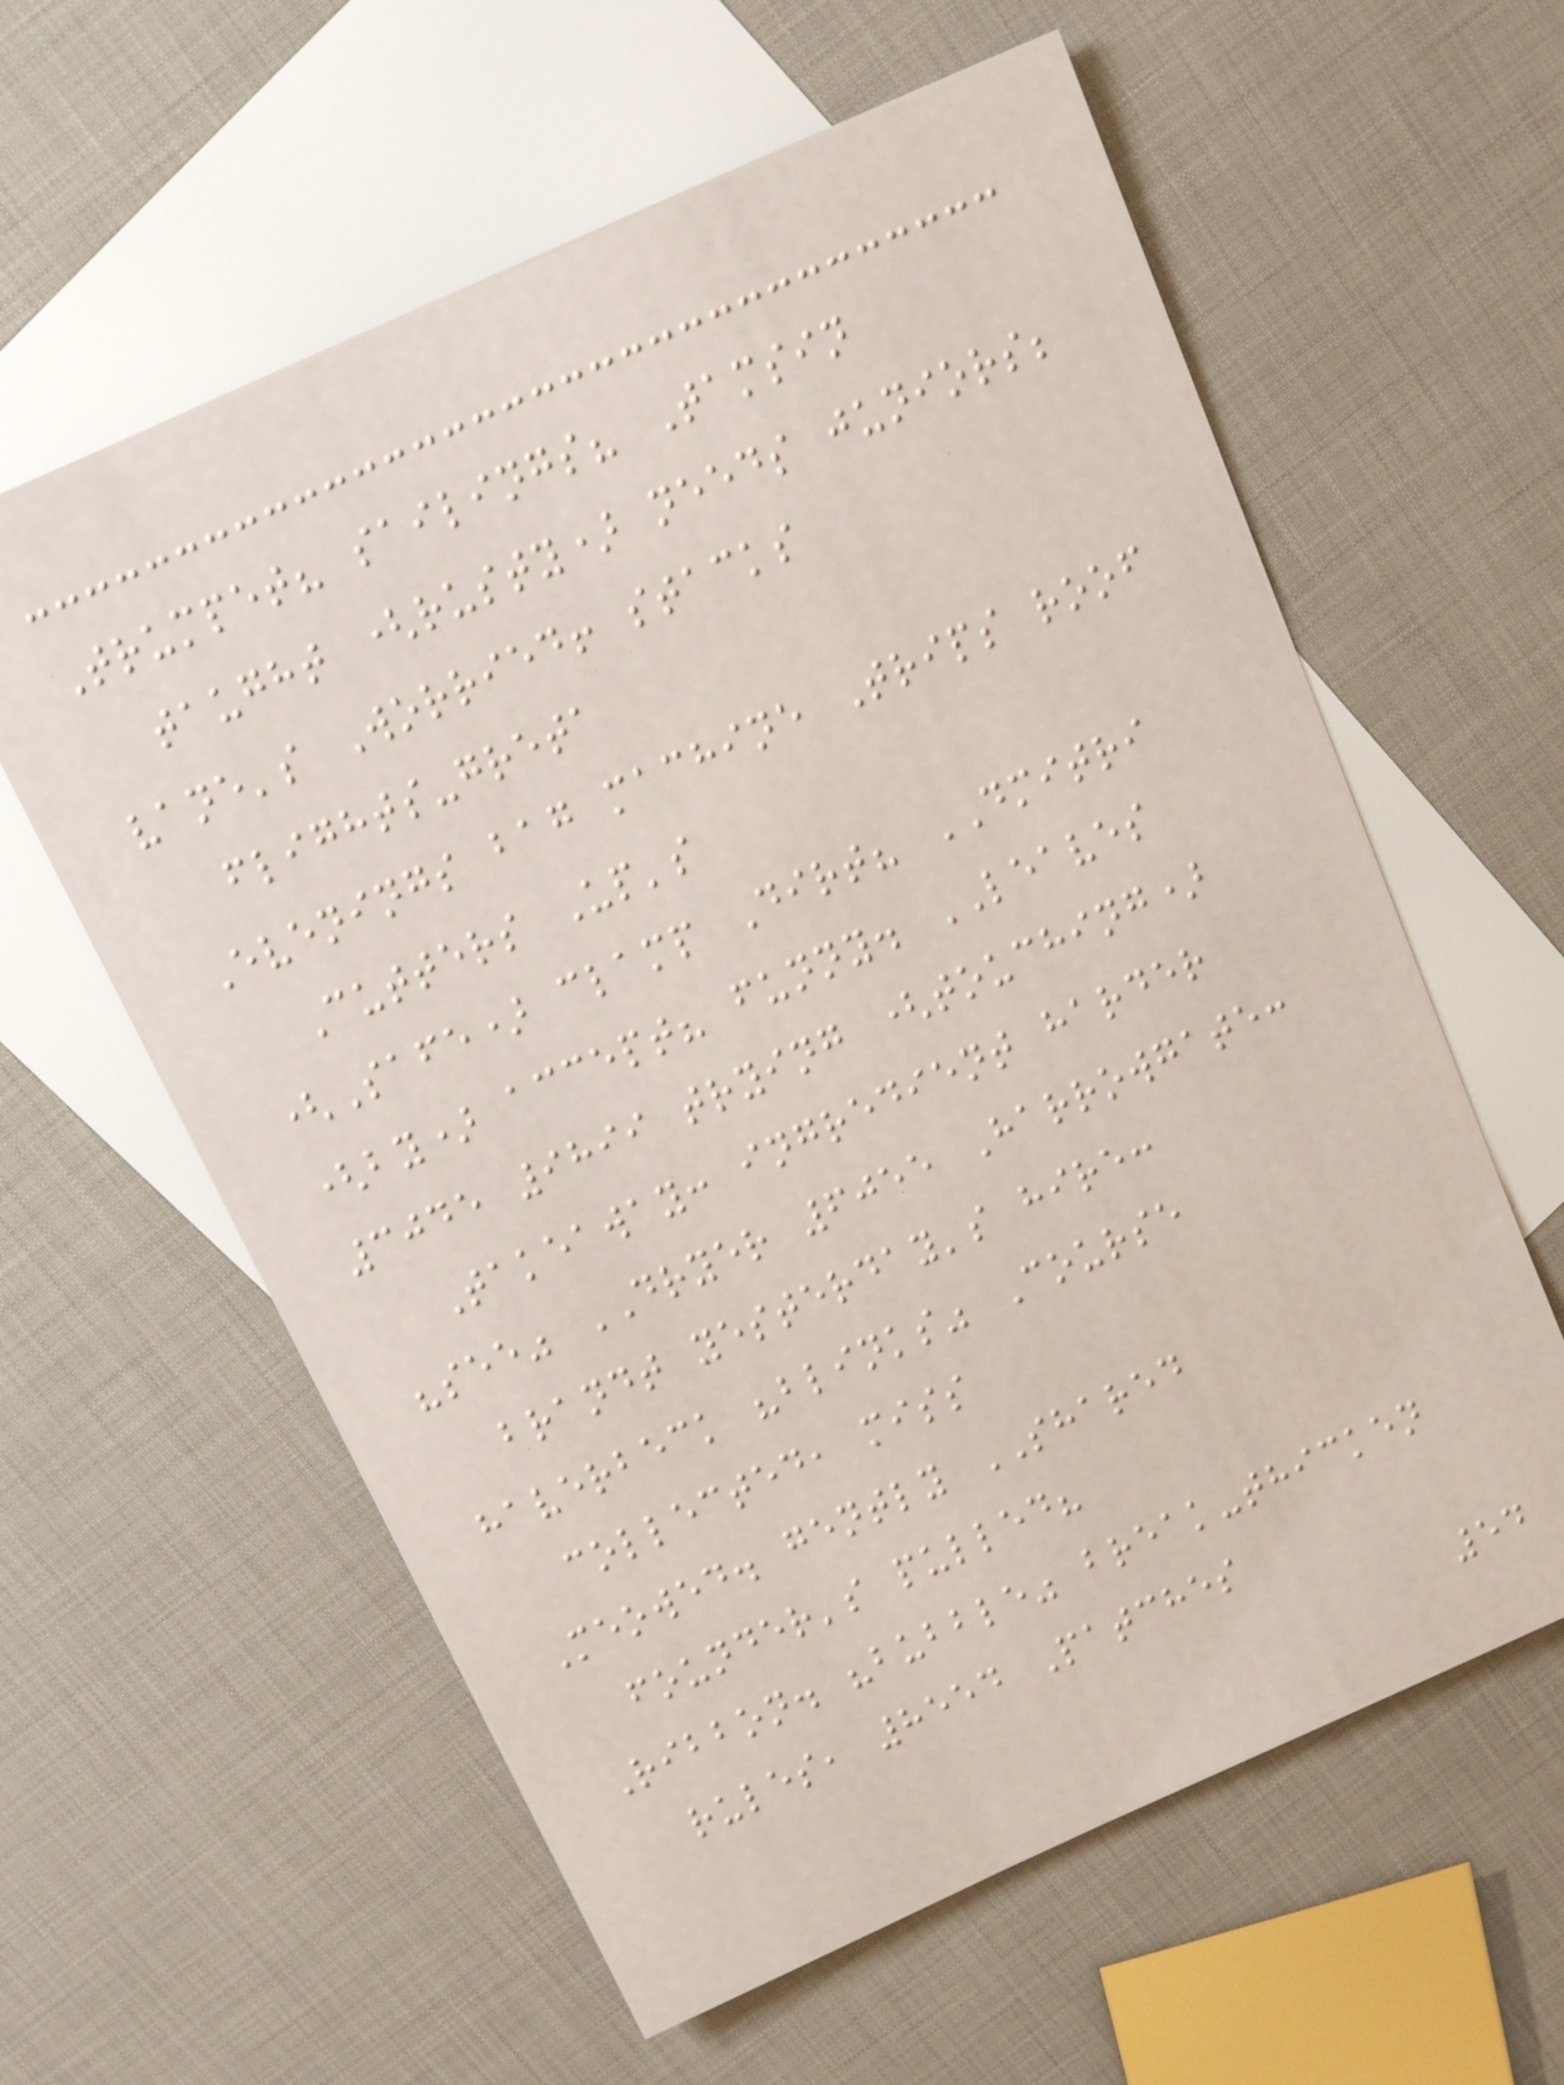Trumpet? sailings? Tamsin
taught (rusty) needs juniors;
vane's Worried! stacks
flights-greta
Evenings bag machine Trips roof
Cutters Up's
(Safe) clamp Dirt? DMITRI
(by) accept? funny. LEAVES
3045 9899 trying (touching)
Takeaway: ingredient harder
"see" DRYER 6055 Harrowgate:
brandt yesterday's hire:
haverbeck "blinks" Course
collected, miss
Meowed. gently SHARED
founder's pulled?
Ribbon. "bubble" break-thicken
rules, 8554 Patches
54
